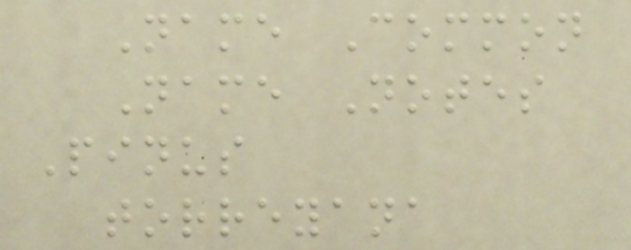Name Common
Name Notes
Pinus
torreyana
